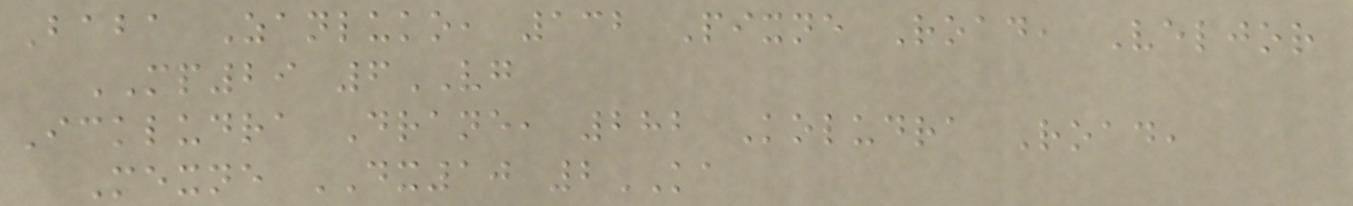Baba Zanluko, 132 Pixne Road, Veljor
MP29 6VG
Ickludra Drane, 282 Koludra Road,
Mexne DX10 2KA
